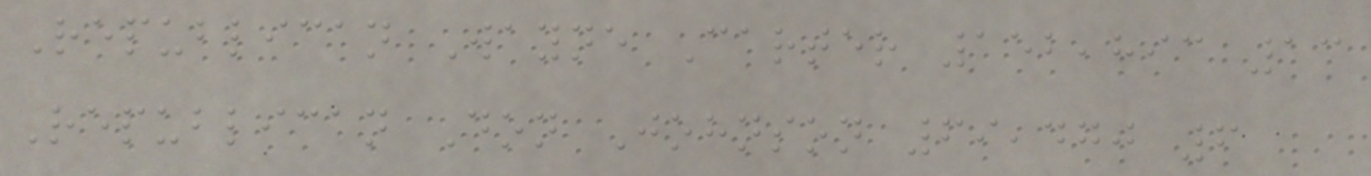Republican Wayne Carter 152,893 13
Republican Don Johnson 69,470 6
